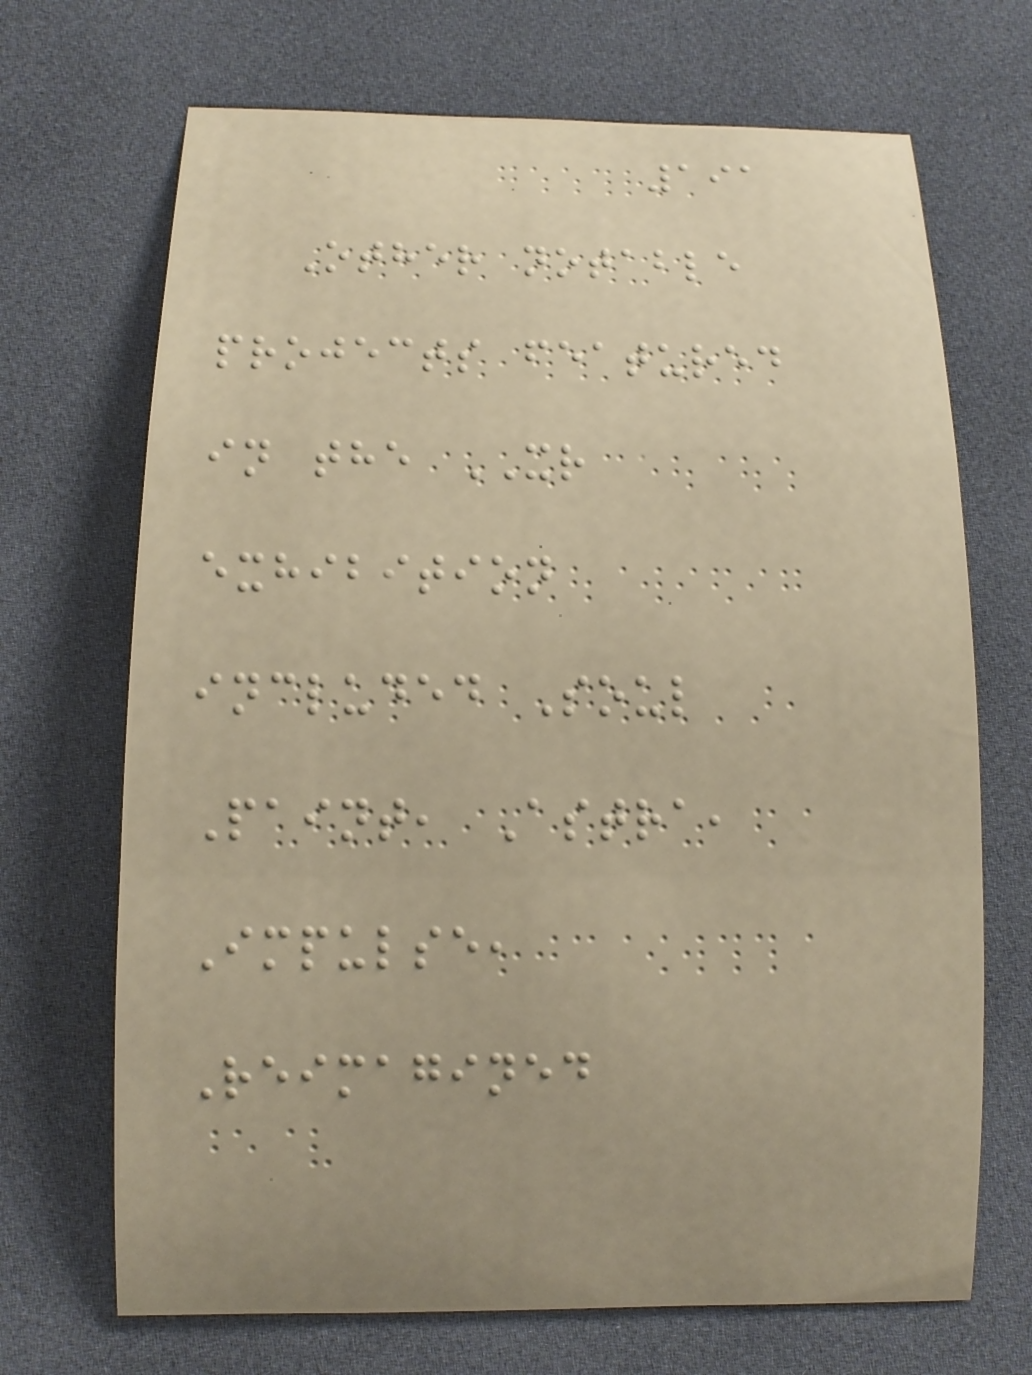191
Other notable
projects featured
in the XR
exhibition
included Soul
Paint, Astra,
Impulse,
Reimagined
